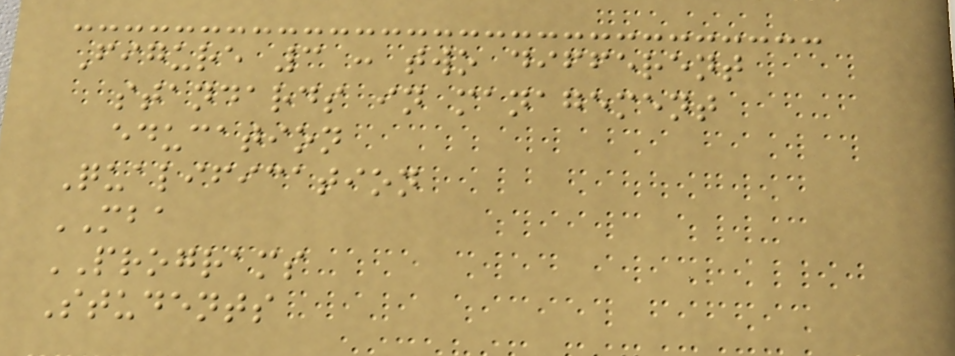Figure 3 : two different
standards in management
education
Qualification
MBA
PROGRAMS
Students
